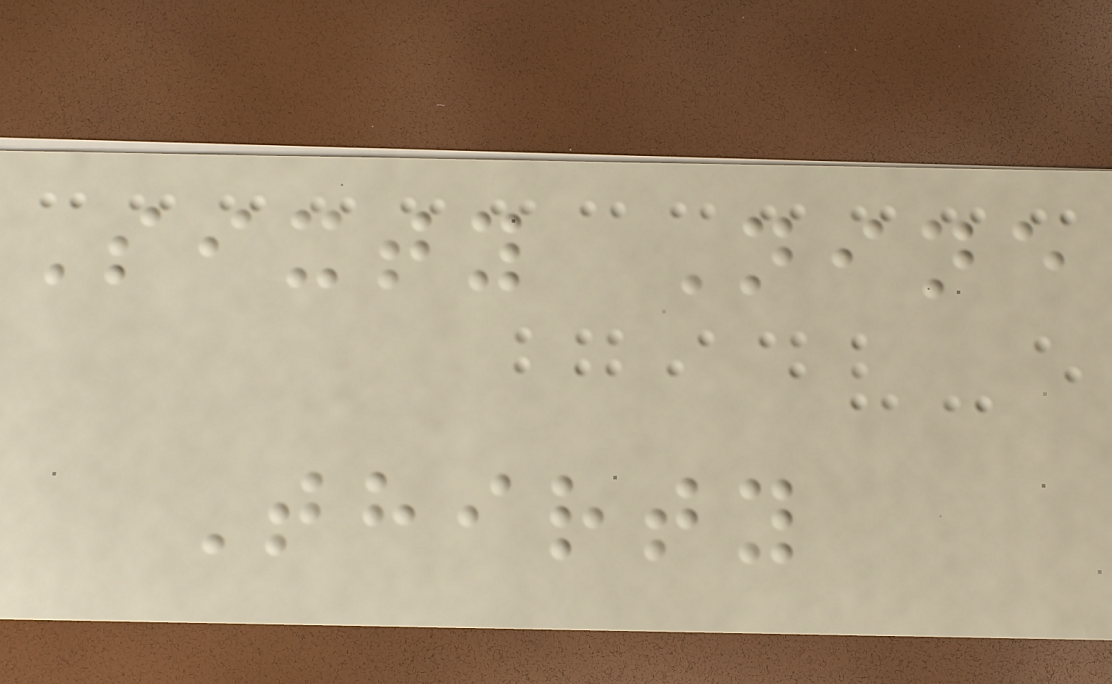Sixty Nine
Thirty
